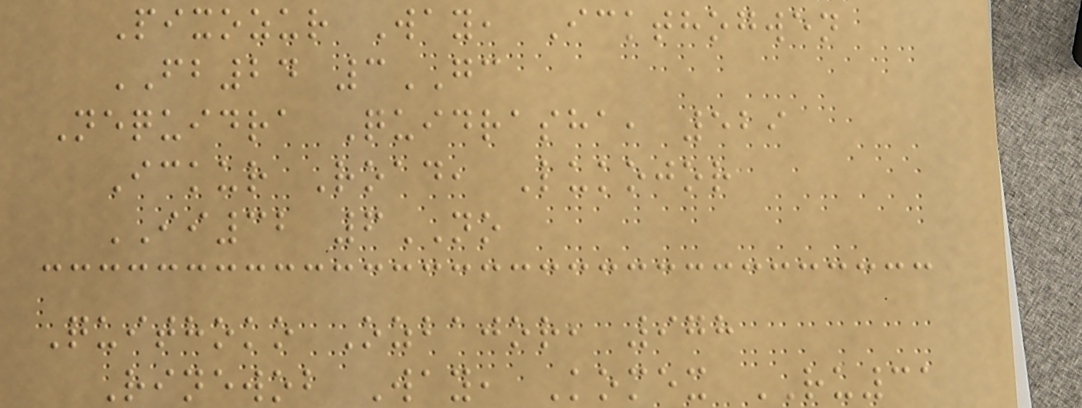Pixozur Way, Ickthogwen
FB24 3GC
Nequidra Quidrasha, 529
Ickur Road, Lukojor
II32 6NO
Quithoko Ozbajor, 978
Rinewob Way, Komex RU31
